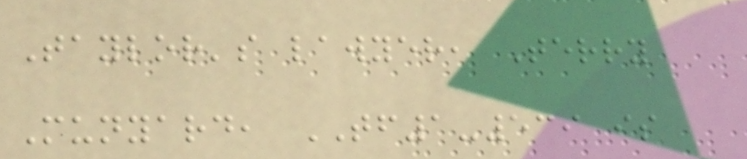Taylor's lawyer, Terry
Munyard, TF1-539 is
